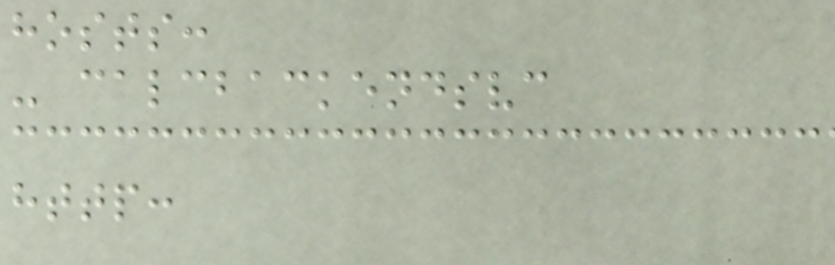hosts:
- calcbackendsvc
http:
